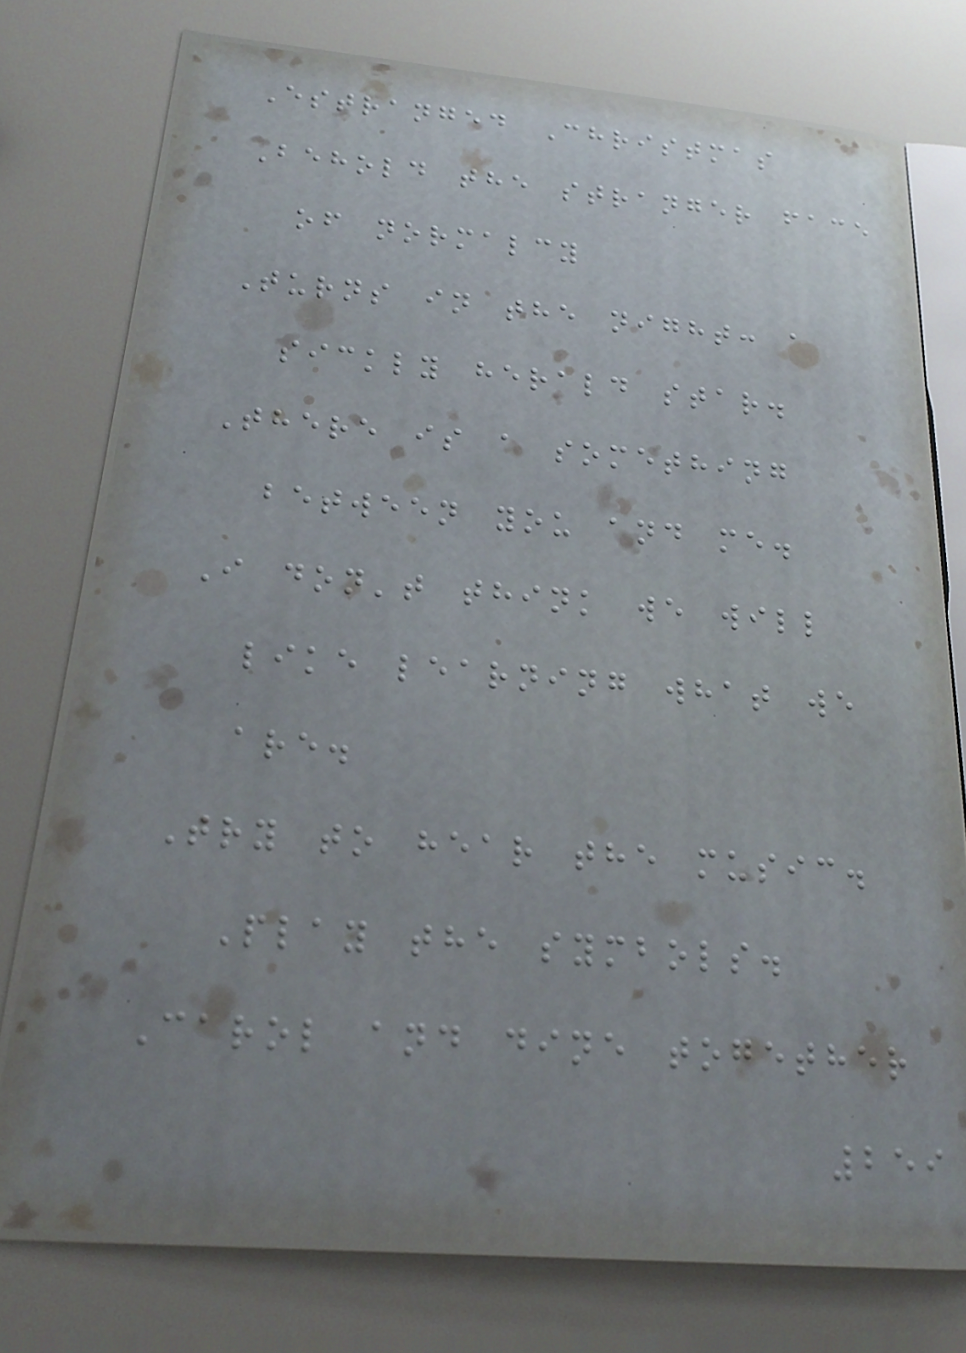Estranged Christmas
Behold the stranger face
of normalcy
Turns in the night: a
sickly herald star.
There is a something
between you and me.
I don't think we will
like learning what we
are.
Try to hear the music.
Play the symbols.
Carol and dine together
259
